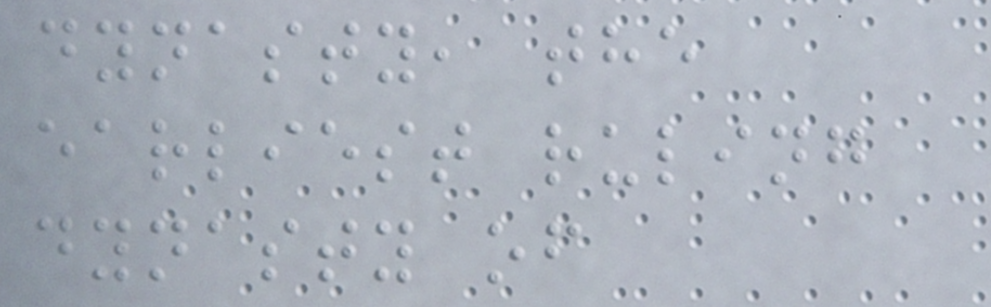dynasty, the
earliest ruling
dynasty of
